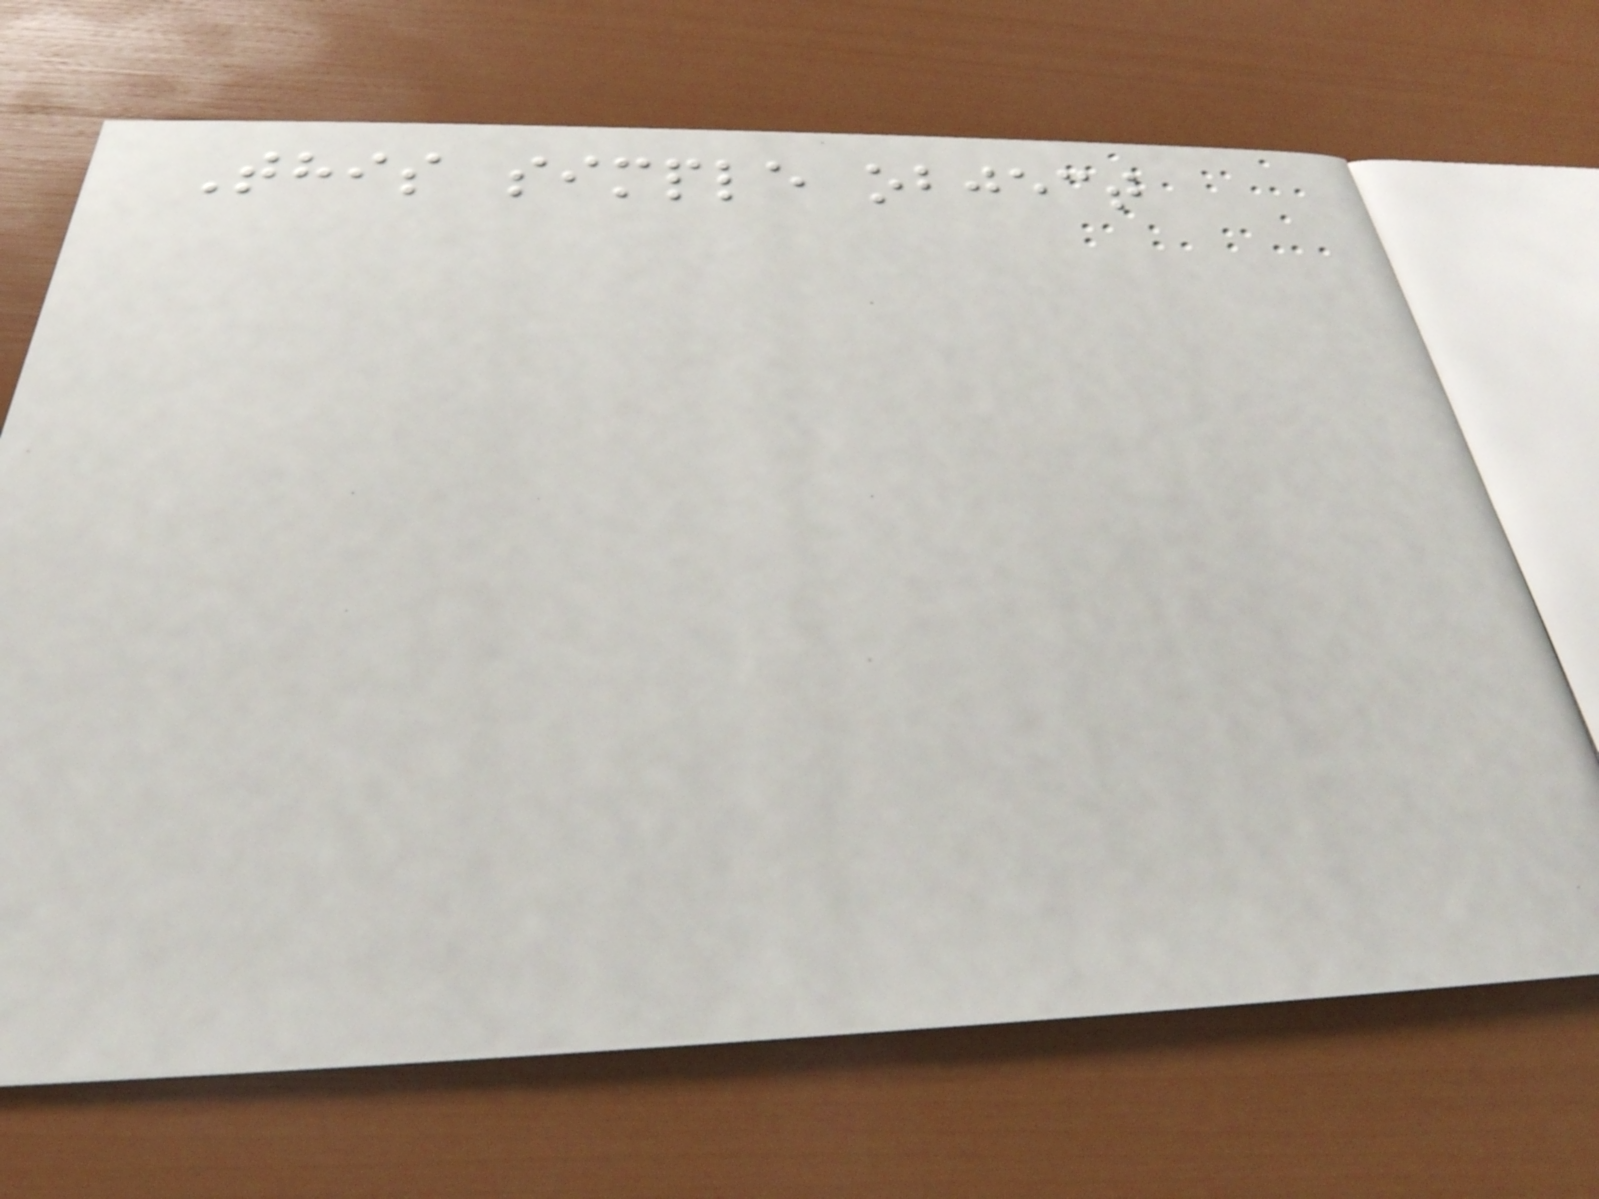This simple object
